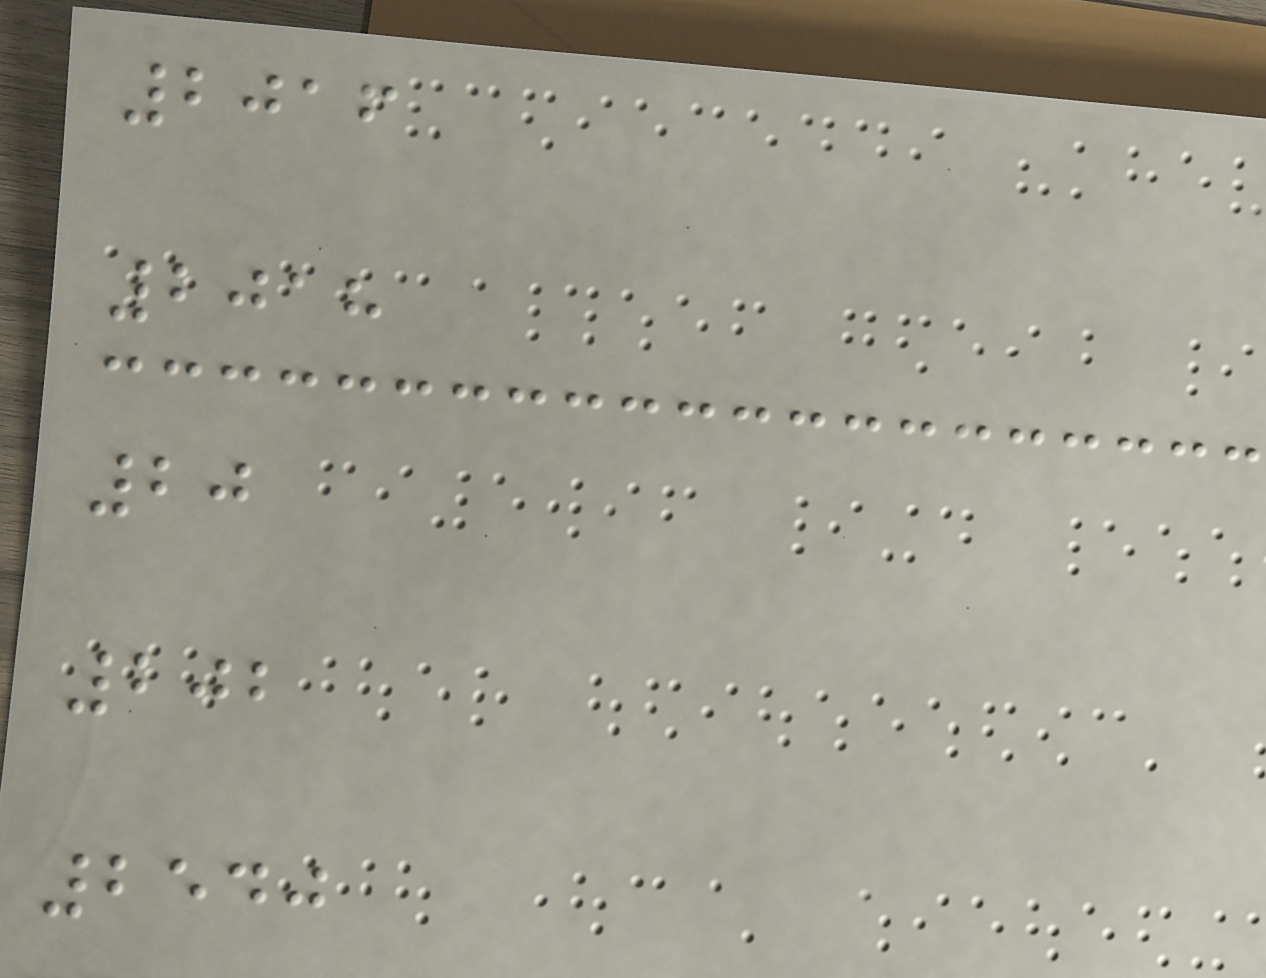2016
2018
20
202
2540
